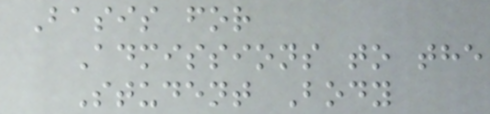Basis for
Admissions to the
Student Body
